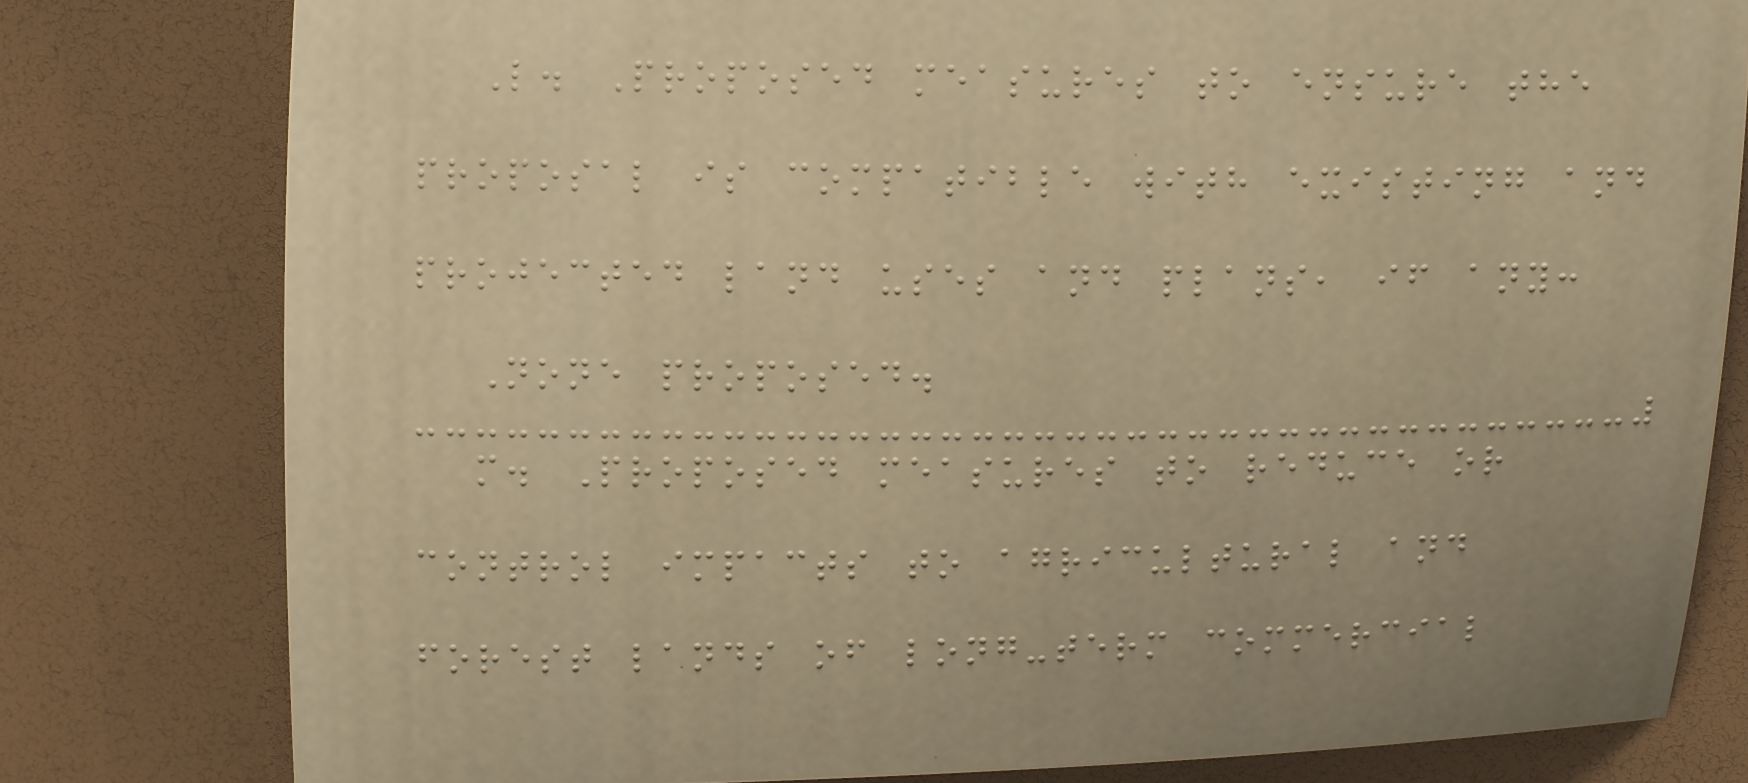L. Proposed measures to ensure the
proposal is compatible with existing and
projected land uses and plans, if any:
None proposed.
m. Proposed measures to reduce or
control impacts to agricultural and
forest lands of long-term commercial
